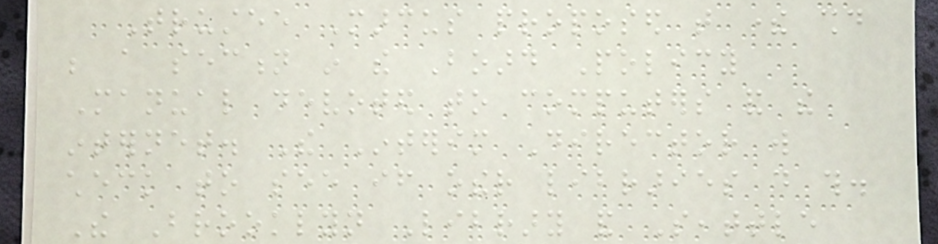Trustee Marcus proposed that there should
be a section in the Board Policy
Manual devoted to computers and the
internet. The Interim Director will
check to see if other libraries do this.
The Brooklyn Library and Seattle
